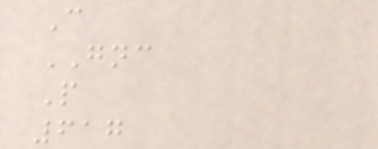C
GNC
P
617
